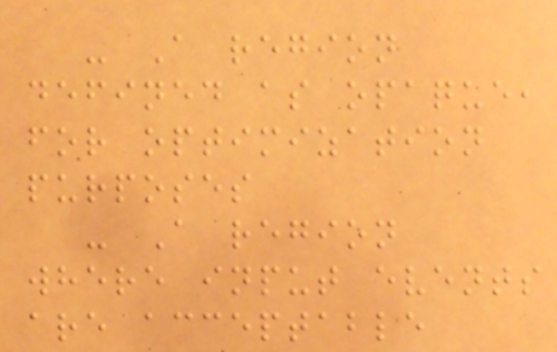- A region
defined as opaque,
for optimization
purposes
- A region
where input events
are acceptable
